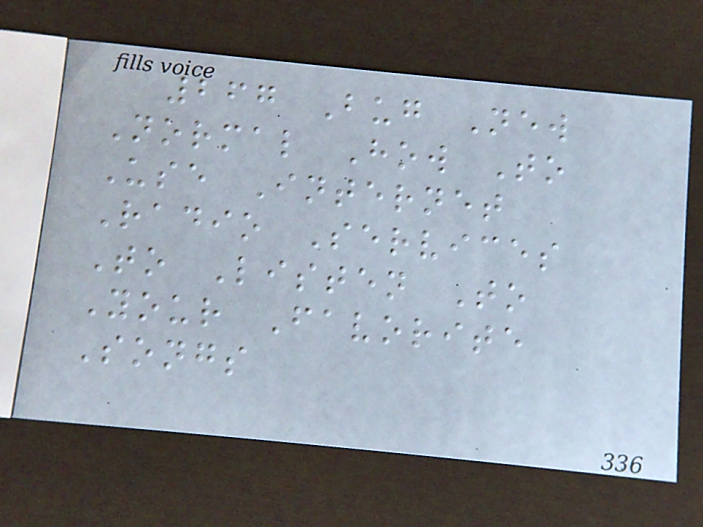267 Bug New
Normal How To
Use Internet
Radio Services
To Listen To
Your Favorite
Songs
